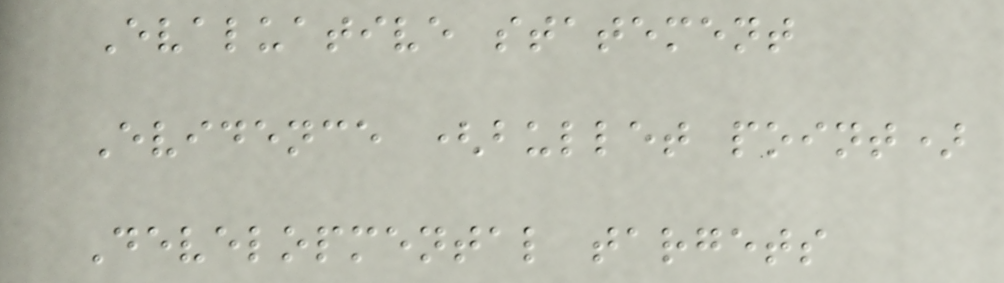Evaluative statement
Evidence (bullet point)
Developmental targets
